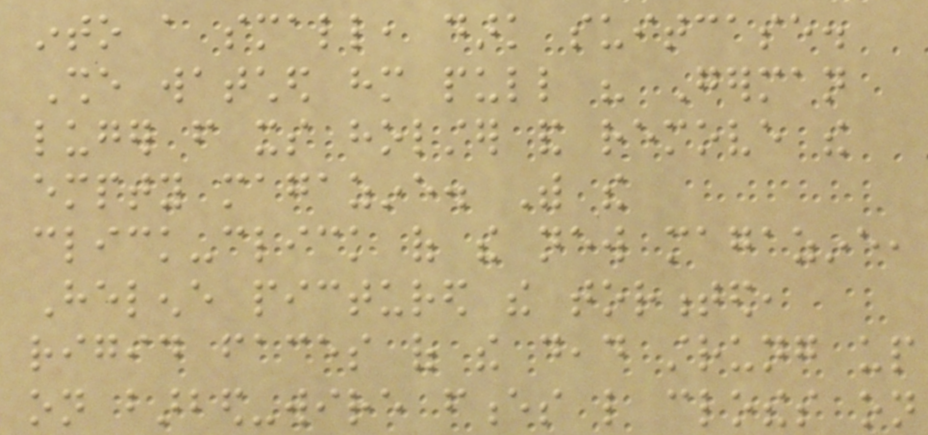into a small, dark suitcase.
She watched him pull his German
luger from its holster and remove the
empty magazine. With the
click-click of the new magazine,
Helene pictured the tormented,
rigid faces of the dead strung up
on barbed-wire fences like clothes on
